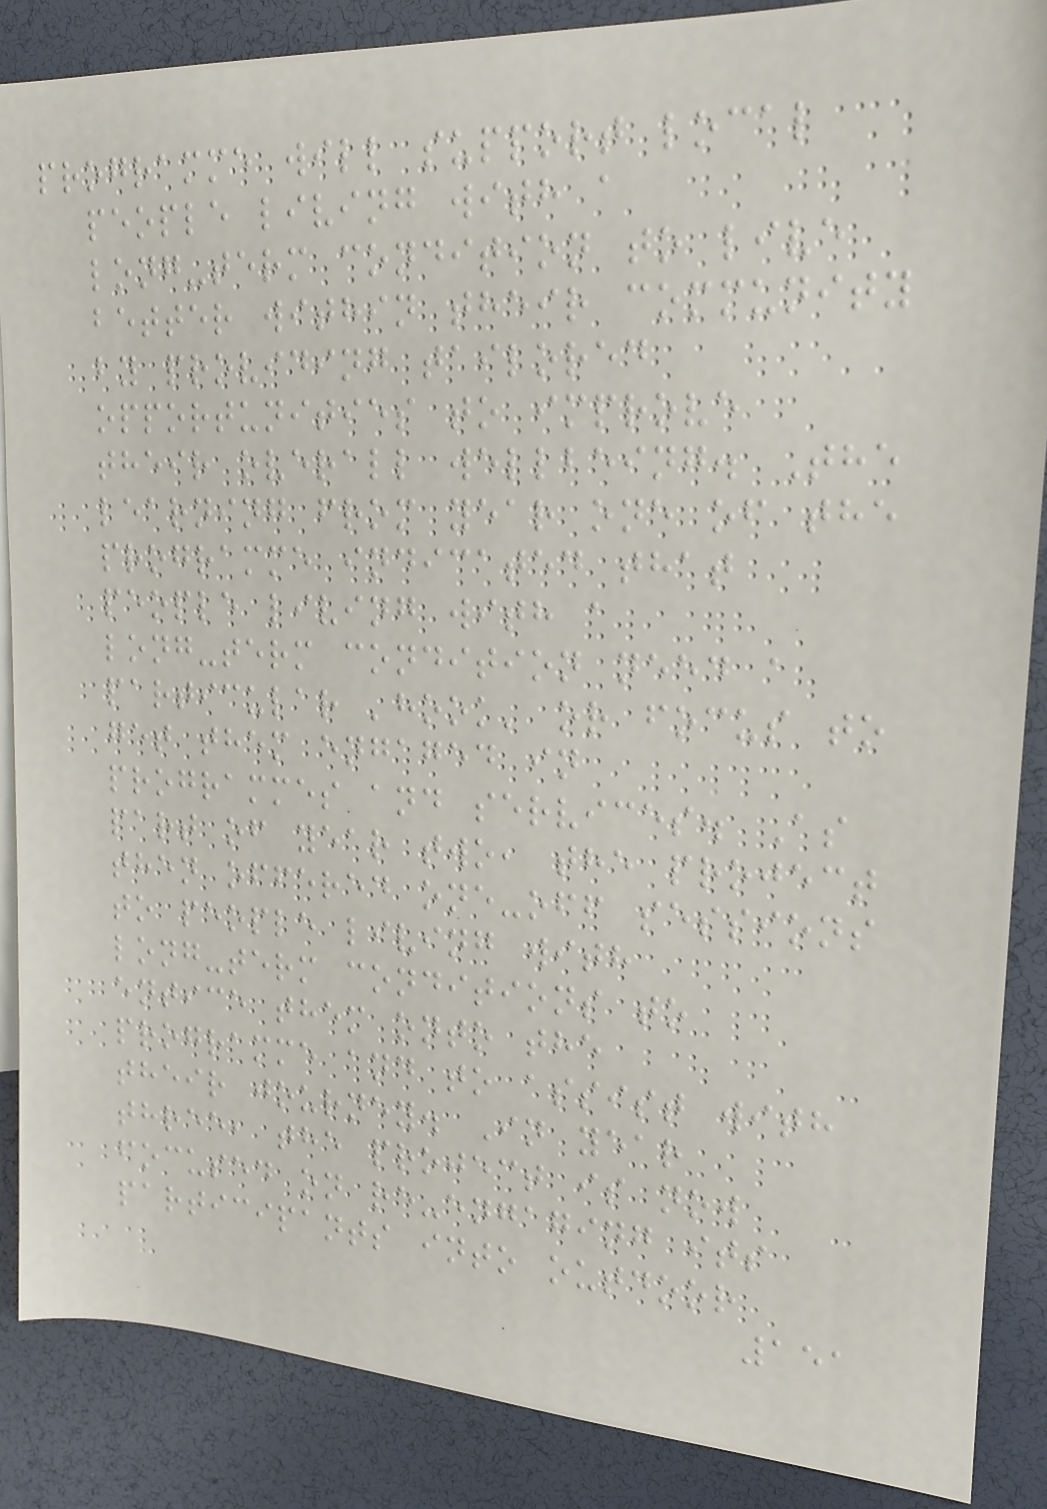programme will support local
people living with a
long-term condition to live
better within their community
by providing tailored
opportunities to improve
their overall wellbeing. The
learning from year one of the
programme indicated that
people living with a
long-term condition need a
particular 'hook' or focus to
get them engaged in
programmes and services. As
part of year two, the project
then offered one-off sessions
to people living with
long-term conditions to
entice them onto the
programme and to assist with
their journey. In year
three, the project is now
focused on re-engaging its
participants into outdoor
151
